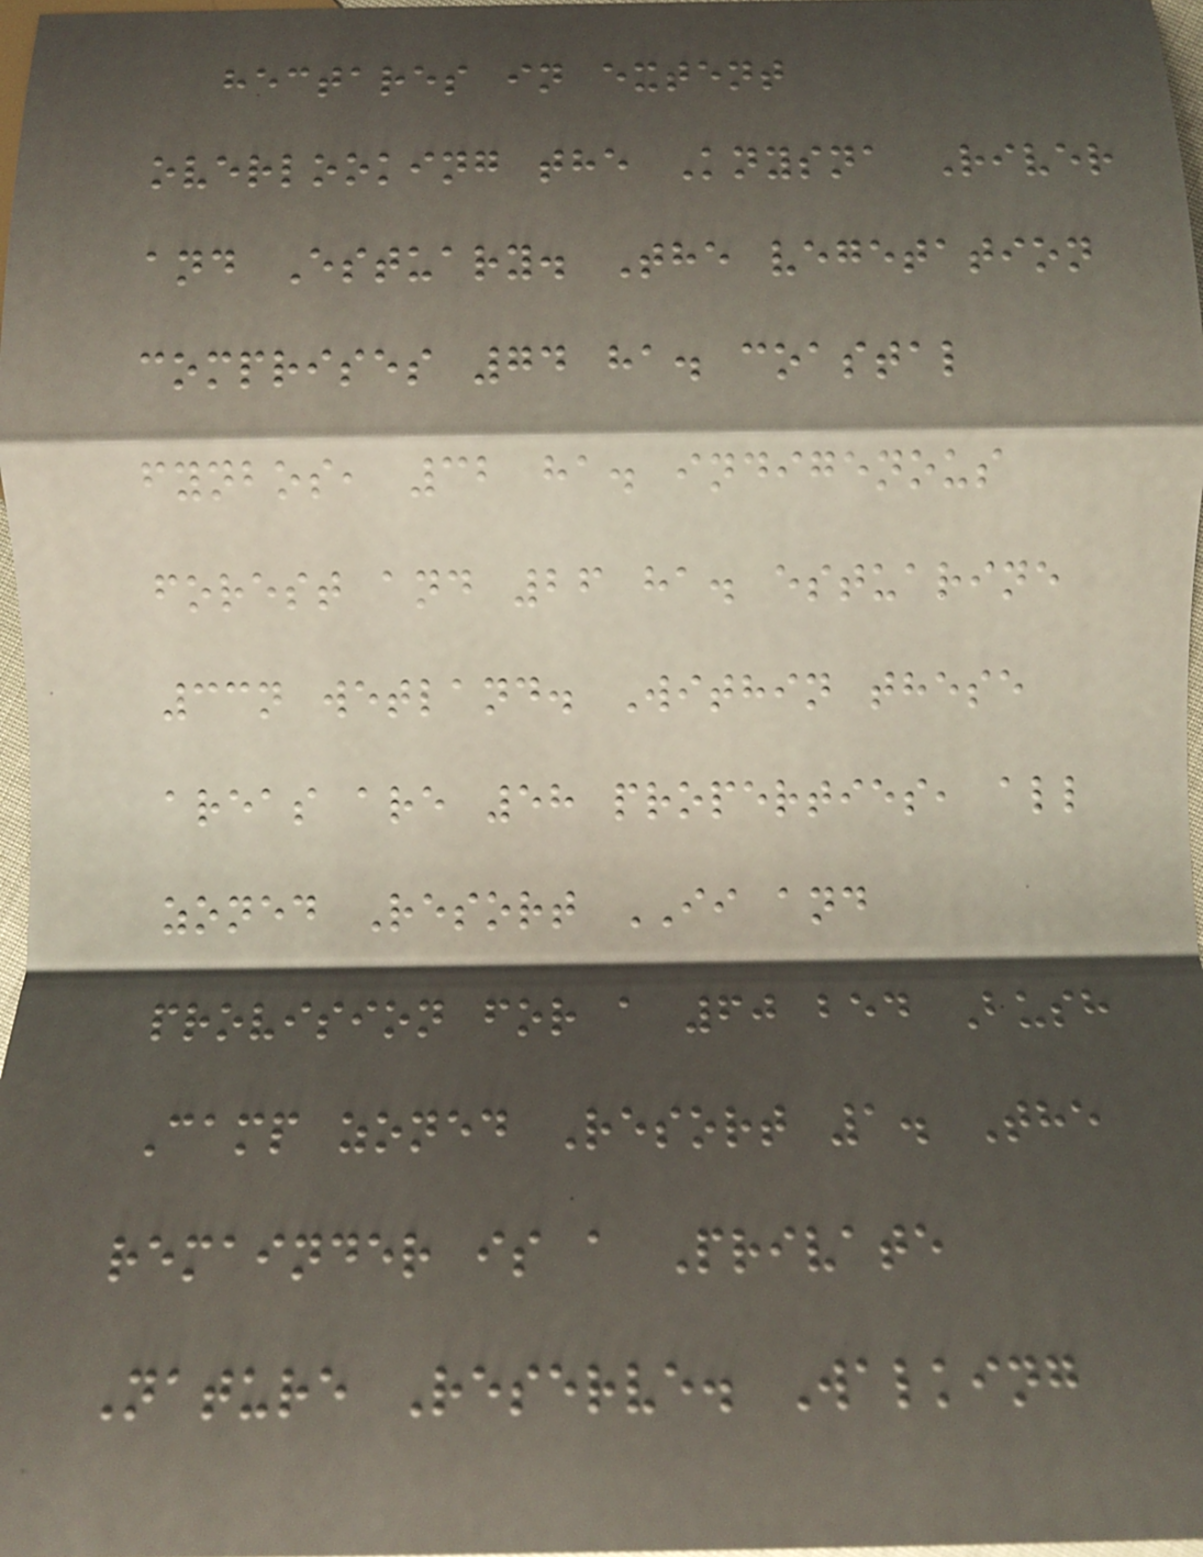hectares in extent
overlooking the Knysna River
and Estuary. The vegetation
comprises 74 ha. coastal
fynbos, 32 ha. indigenous
forest and 26 ha. estuarine
33n wetland. Within these
areas are 58 properties, all
zoned Resort II and
provision for a 60 bed Bush
Camp zoned Resort 1. The
remainder is a Private
Nature Reserve. Walking
